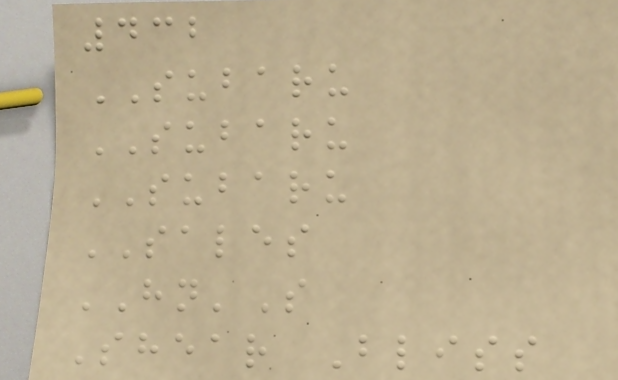432
SUBARU
SUBARU
SUBARU
SALES
HN'S
Shear Bliss
